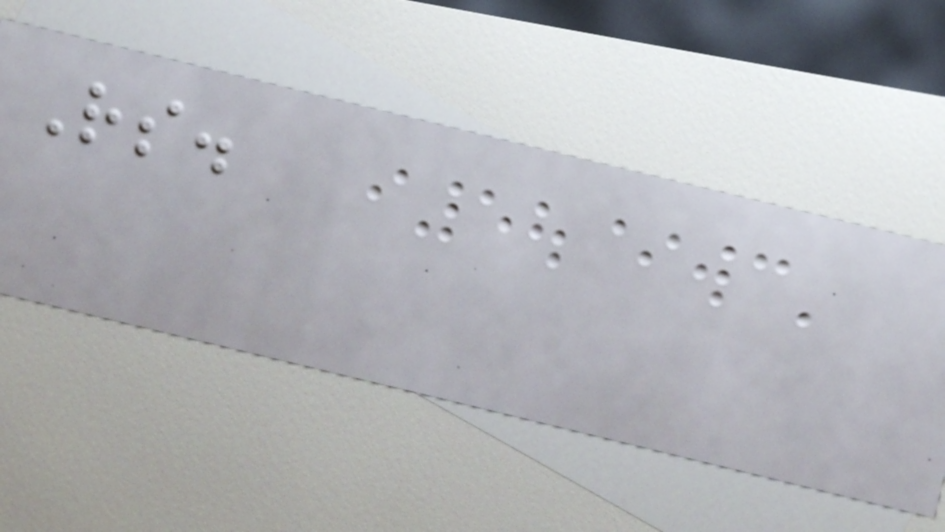Rs.
